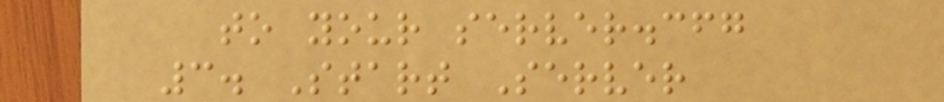to your server.cfg
3. Start Server
